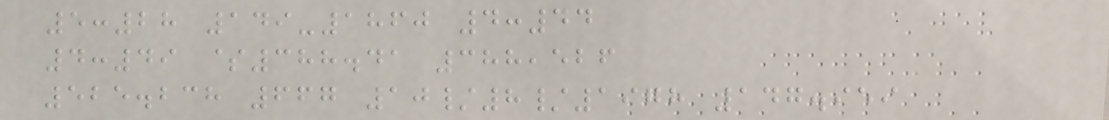5:28 149-1860 4:44
4:49 $388.41 388,526
525.238 667 10/8/1978 147.959
